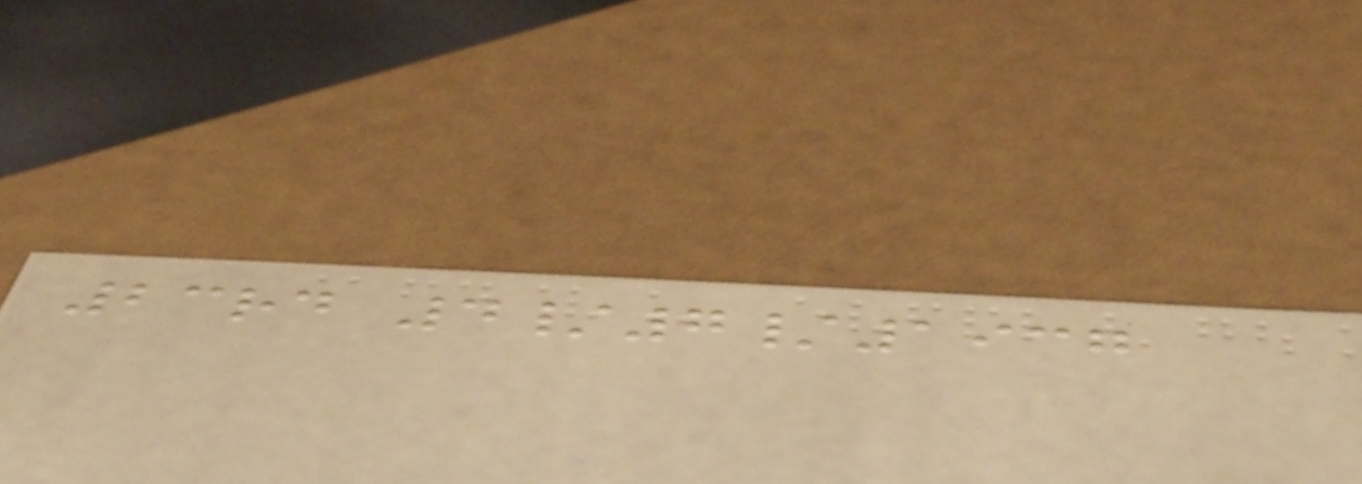23rd 4/7/1937
